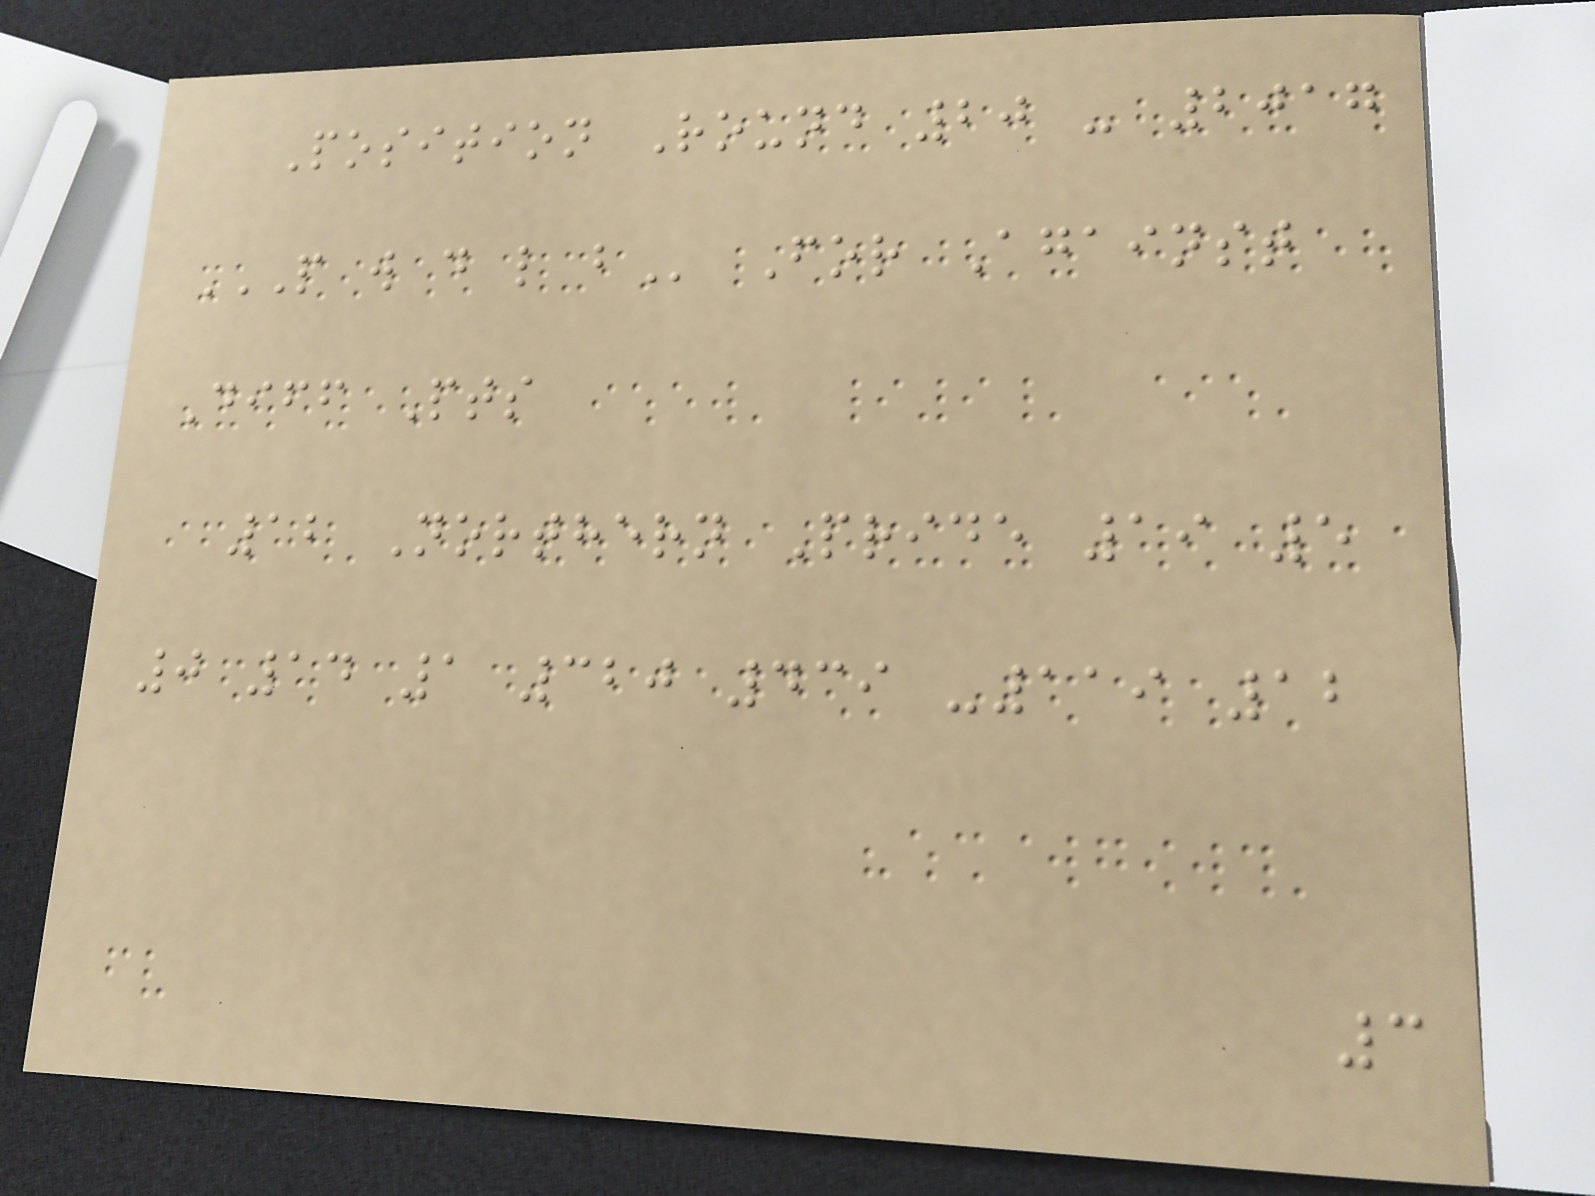Position Round 20 - 2017
P W D L B For Against
Diff Pts
12 Northern Pride 19 5
0 14 1 320 439 -119 12
3
